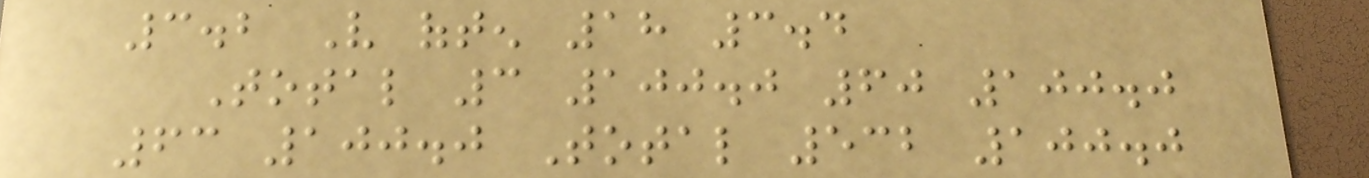3.2 Very often 18 3.4
Total 3 100.0 60 100.0
63 100.0 Total 532 100.0
